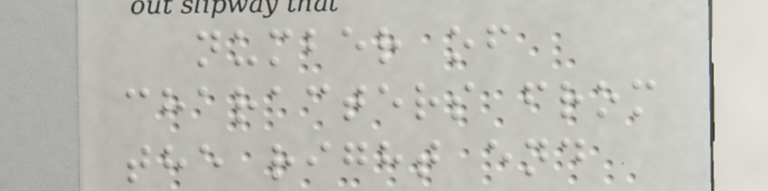number of
characters from
the right end
